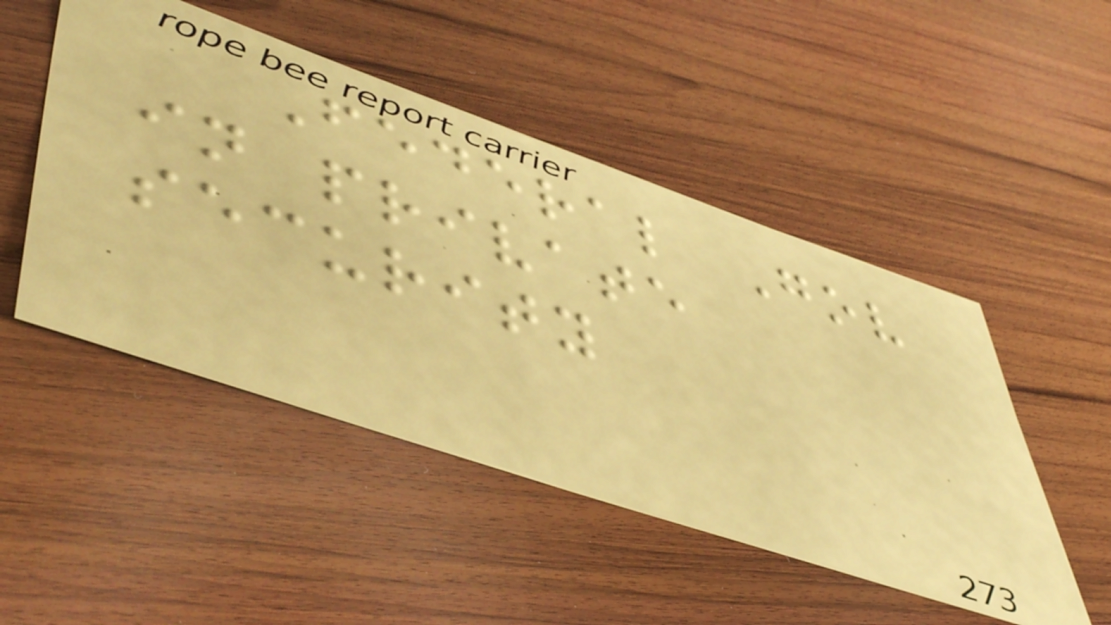Federal Gov
in private
security
